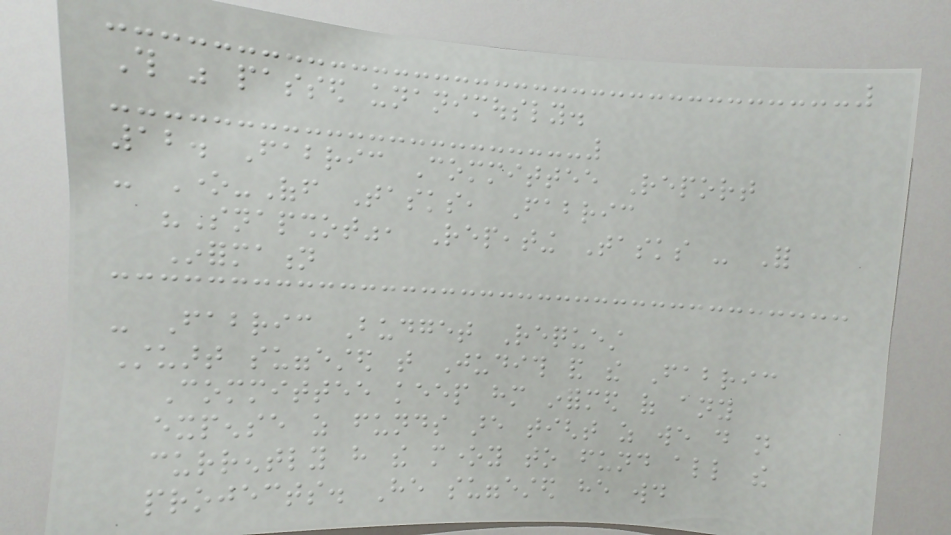This was passed unanimously.
12. Fabric Committee Report
- One-Off Tasks, Fabric
"Snapshot", Repeating Tasks - For
Information
- Fabric Budget Request
Stuart suggested that Judith and the Fabric
Committee keep him informed of any
expense as funds are tight as we do not
currently have the money to fund all the
projects. He suggested he would
